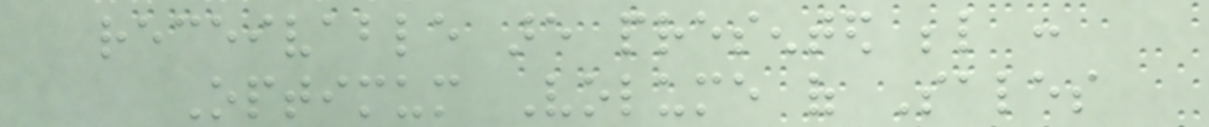receivable are presented below :
Optimum Volume of Sales
